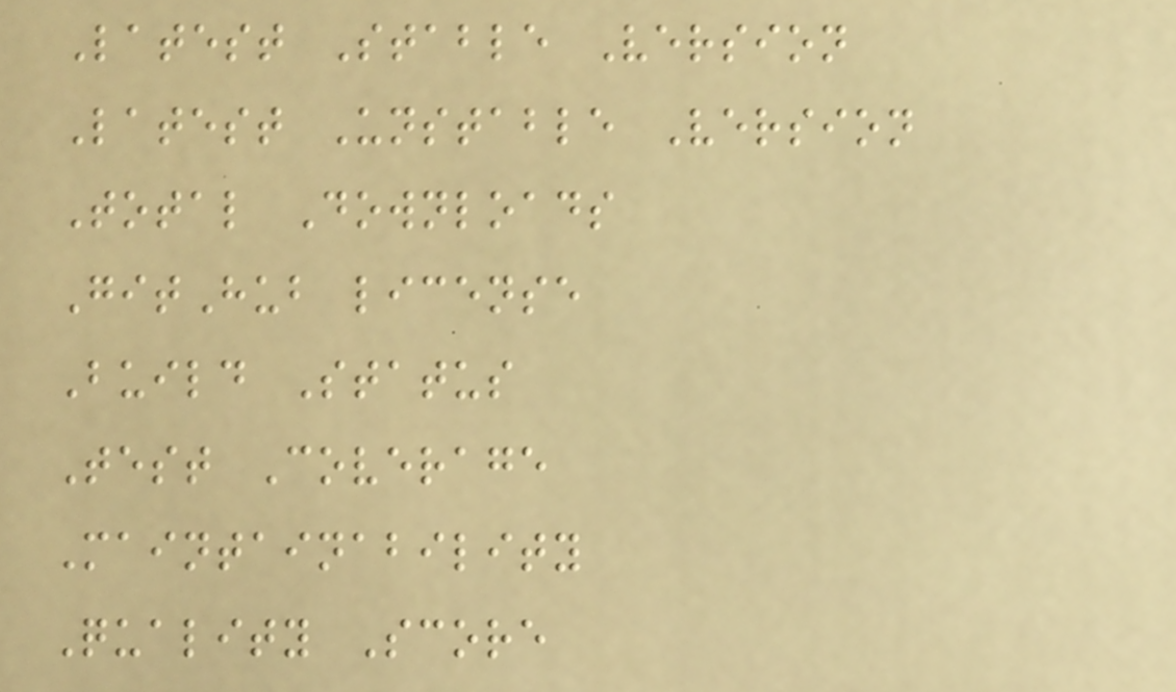Latest Stable Version
Latest Unstable Version
Total Downloads
GitHub license
Build Status
Test Coverage
Maintainability
Quality Score
